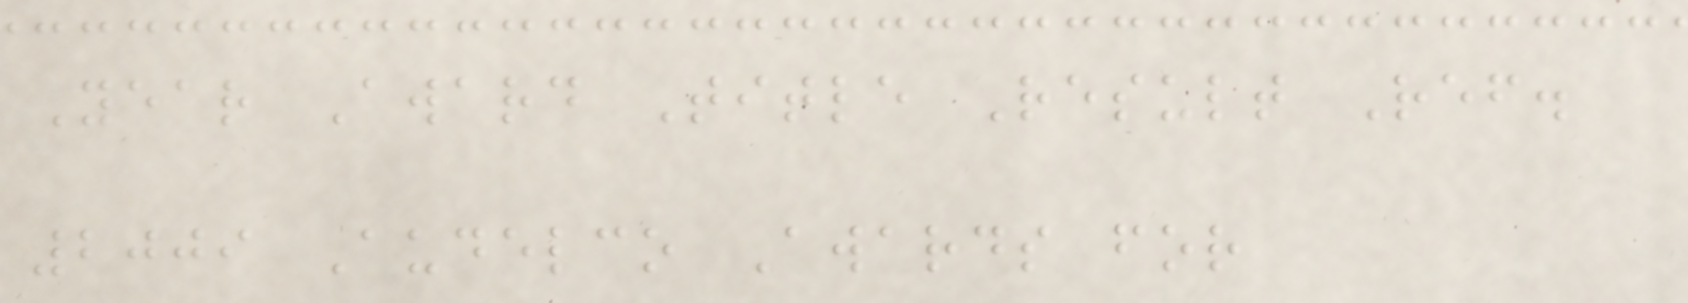Year Award Title Result Ref.
2009 Audelco Awards for
